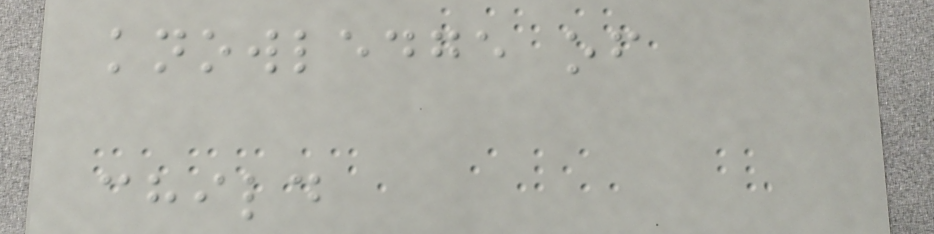knowledge of
child
